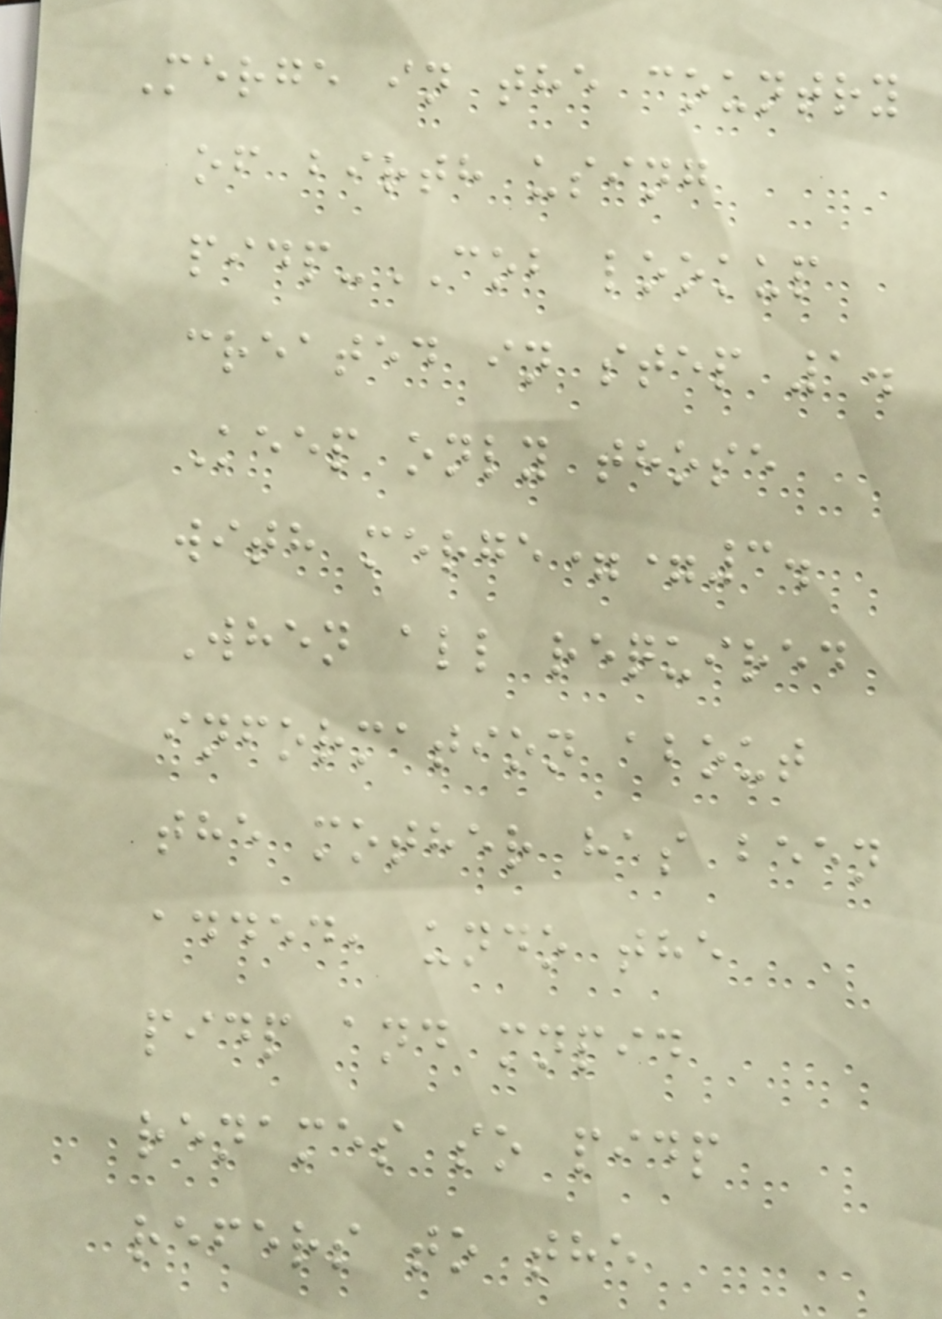Merge in the country
of birth using
pidp-COB lookup
created in step 1.
Keep only those
with merge==3.
When all required
information about
the mother has been
added, undo the
pidp and mnpid
renames so pidp
refers to the
